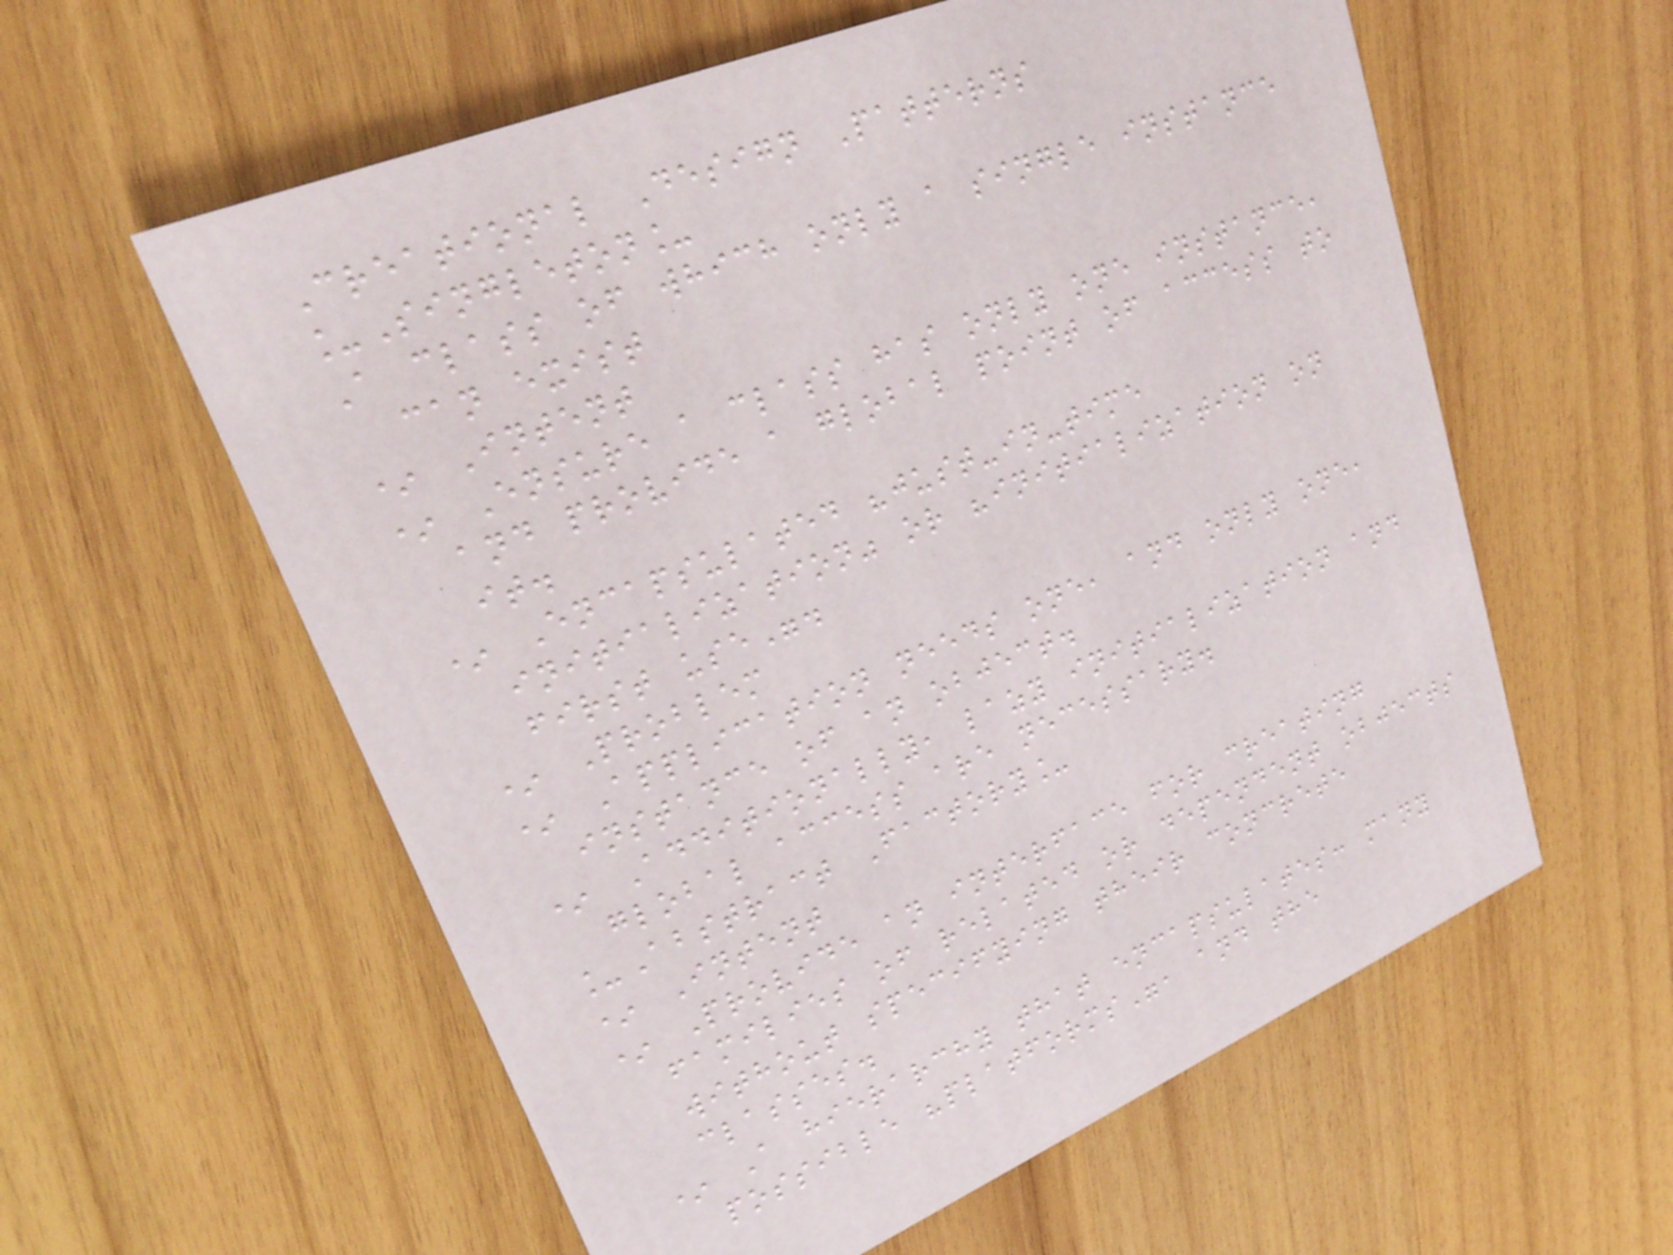Creational Design Patterns
_Singleton_
A class of which only a single instance
can exist
* Intent
* Ensure a class has only one instance,
and provide a global point of access to
it.
* Encapsulated "just-in-time
initialization" or "initialization on
first use".
* Problem
* Application needs one, and only one,
instance of an object.
* Additionally, lazy initialization and
global access are necessary.
_Abstract Factory_
* Intent
* Provide an interface for creating
families of related or dependent objects
without specifying their concrete
classes.
* A hierarchy that encapsulates: many
possible "platforms", and the
